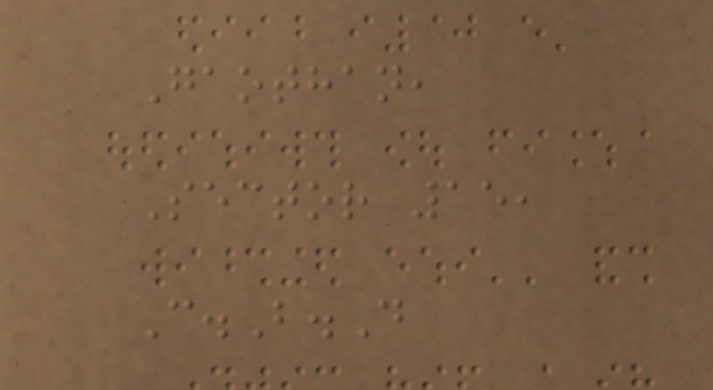Gaothan,
Sector 15,
C.B.D
